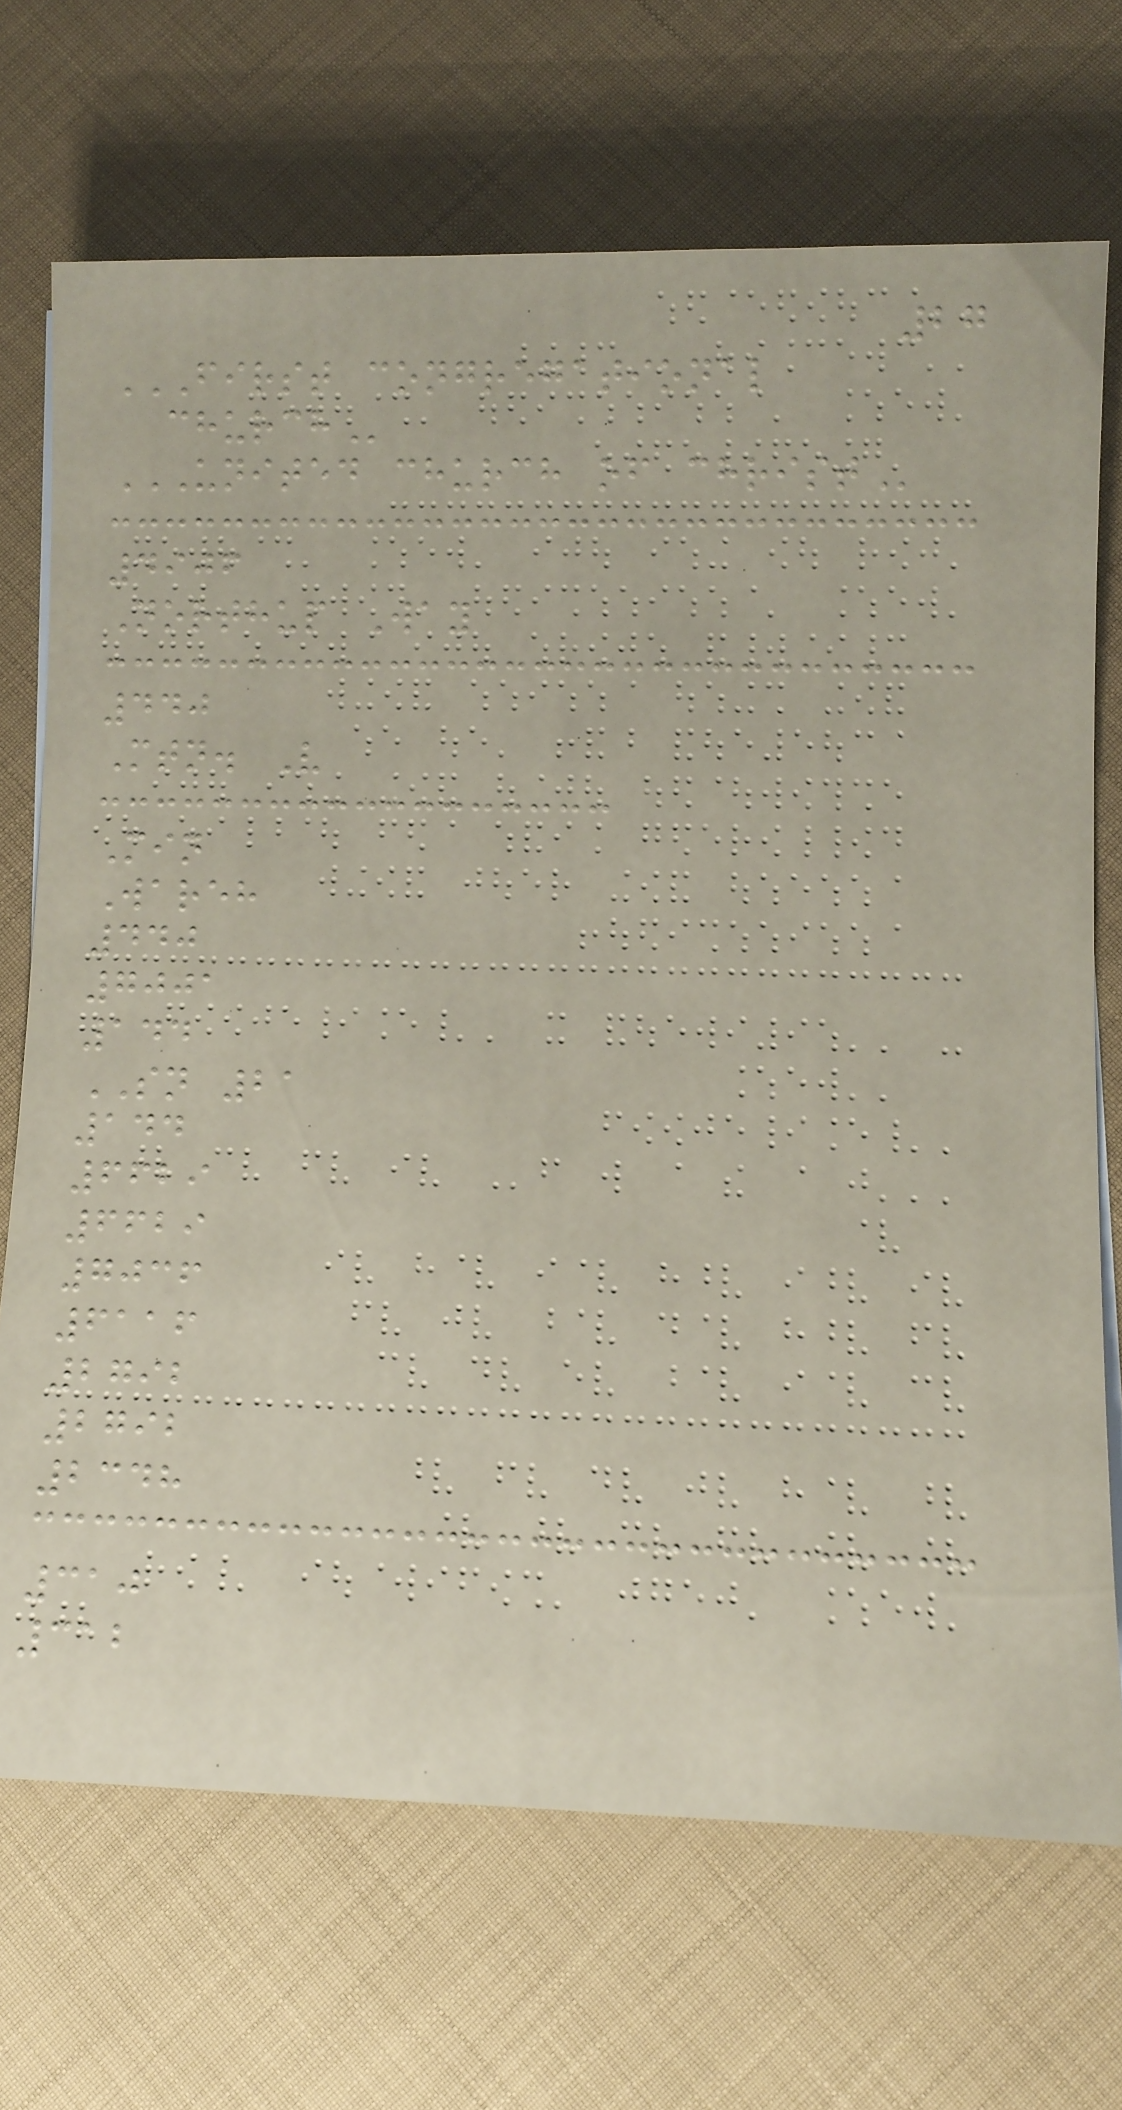27
FIRST CONGREGATIONAL
CHURCH
UNITED CHURCH OF CHRIST
4906
Northup Way
440
Mtn. V
Min
Wareh
440
7001
144
SN 21
144
6629
6629
7036
6116
2792
2792
2348
310
312
